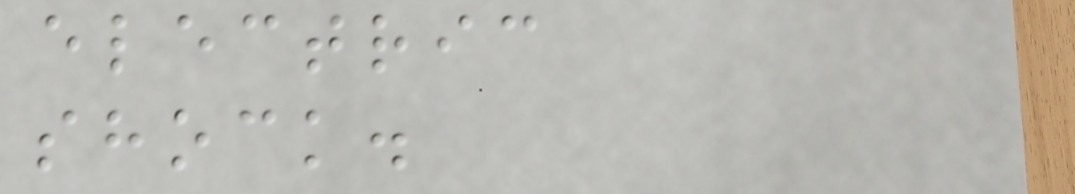electric
shock.
